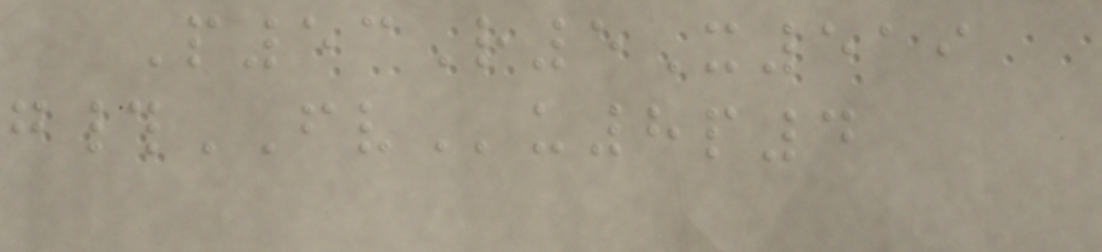P53R5X519
g#FVu8p4
